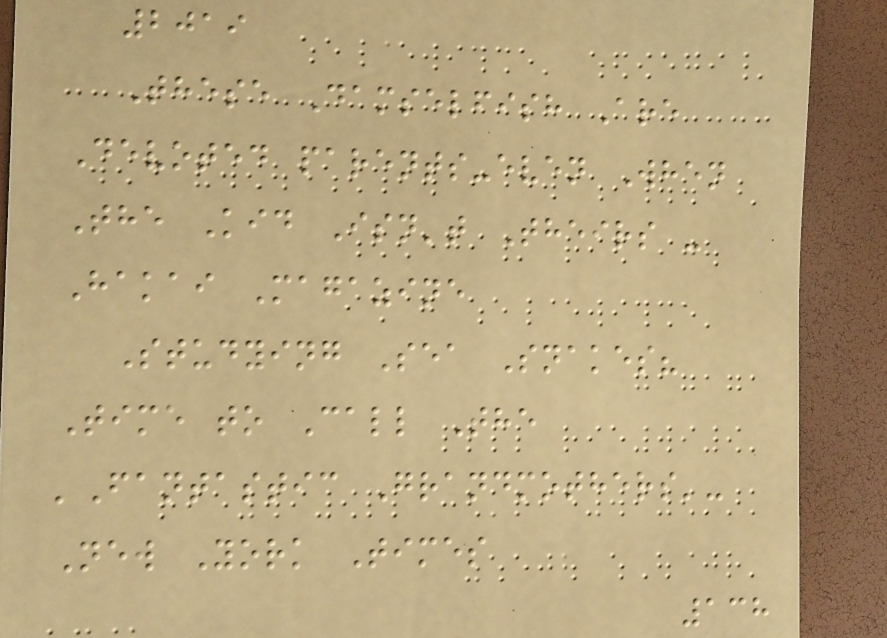2019
These Damselfish Are
Devoted parents-even When
The Kid Isn't Theirs -
Hakai Magazine
Studying Sea Snakes?
Time to Call The
'Fantastic Grandmothers'-
New York Times
138
